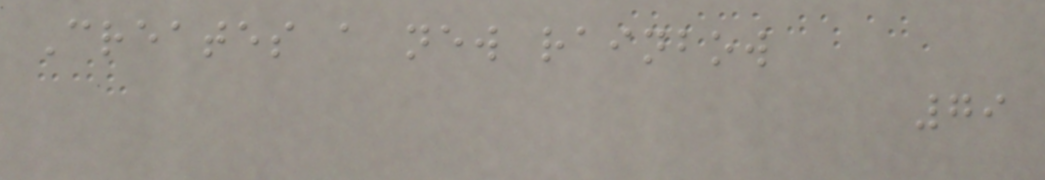Creates a new rainbow
79
